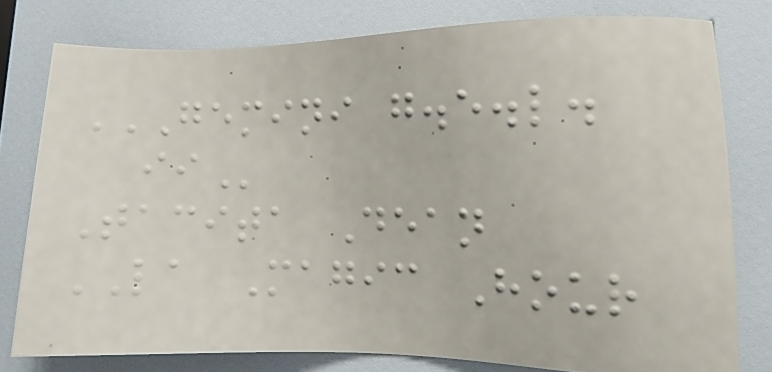GEMINI G.E.L.
II
Tacita Dean
LA Magic Hour
